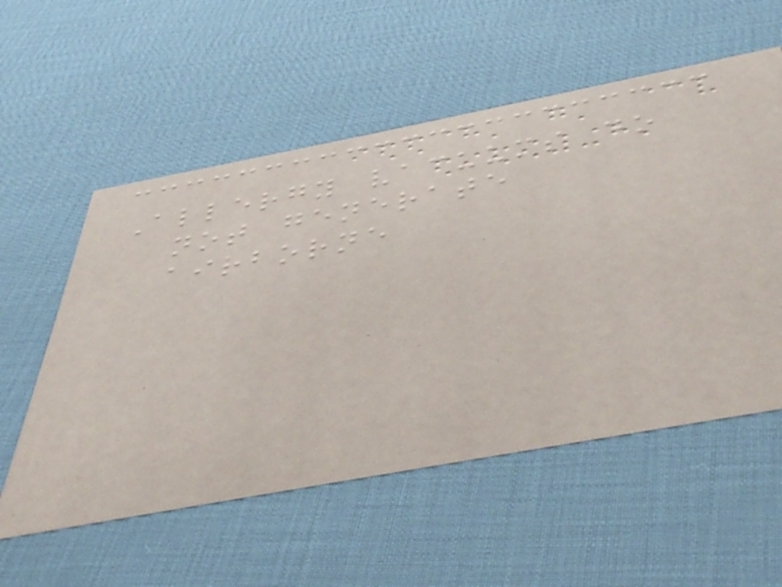Allergy vacuums do
not generate
airborne
